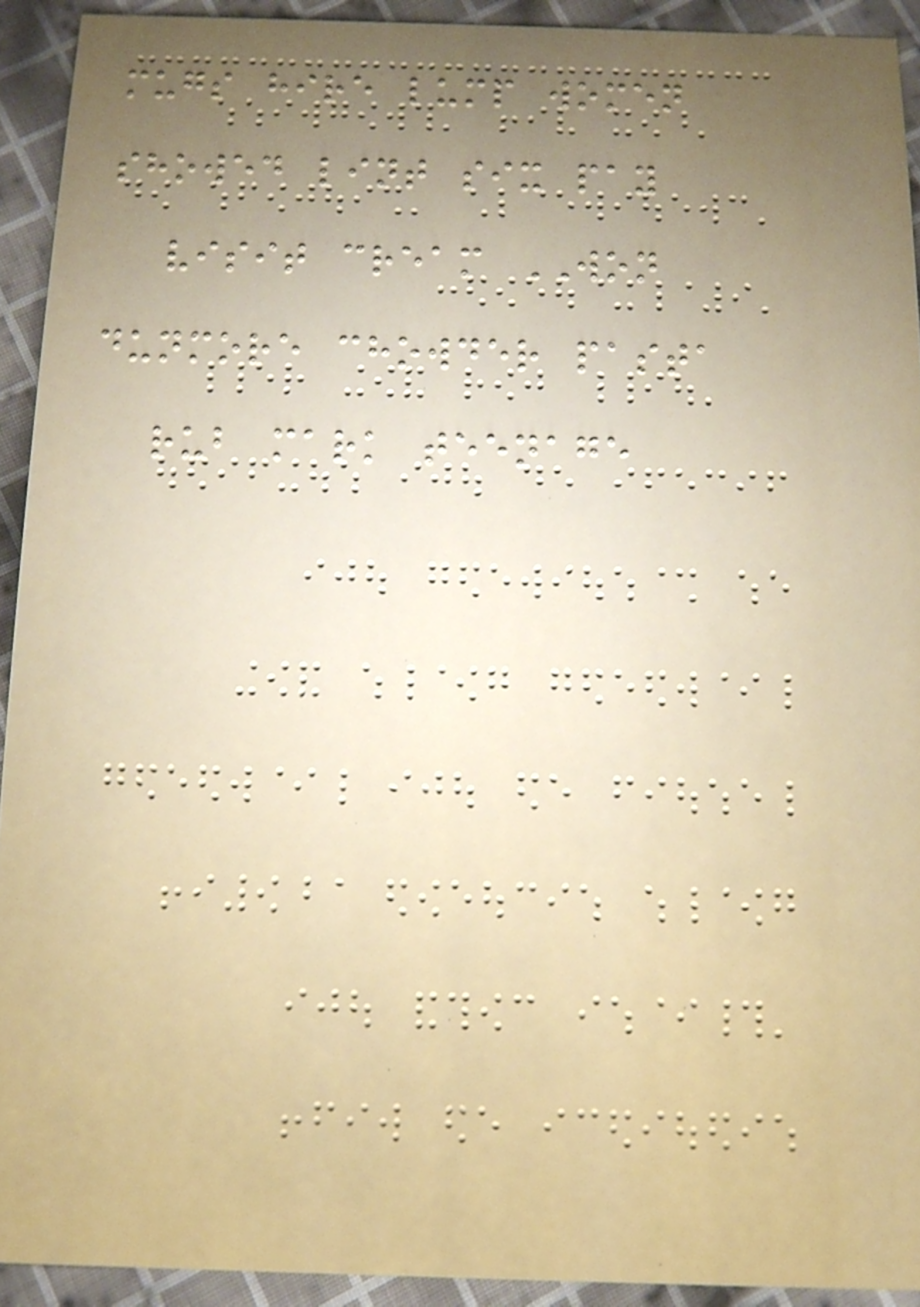mugs hire lump women
showed lint six pay
visit cream WON
dunmore chowder pasta
rub mark teenage
